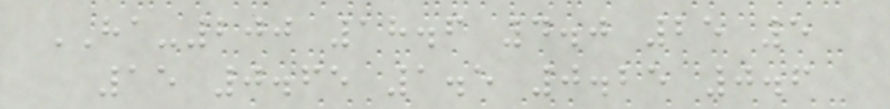HA-200 18.6 4.0 25 5
15 0.65 1.5 0.25 0.6
